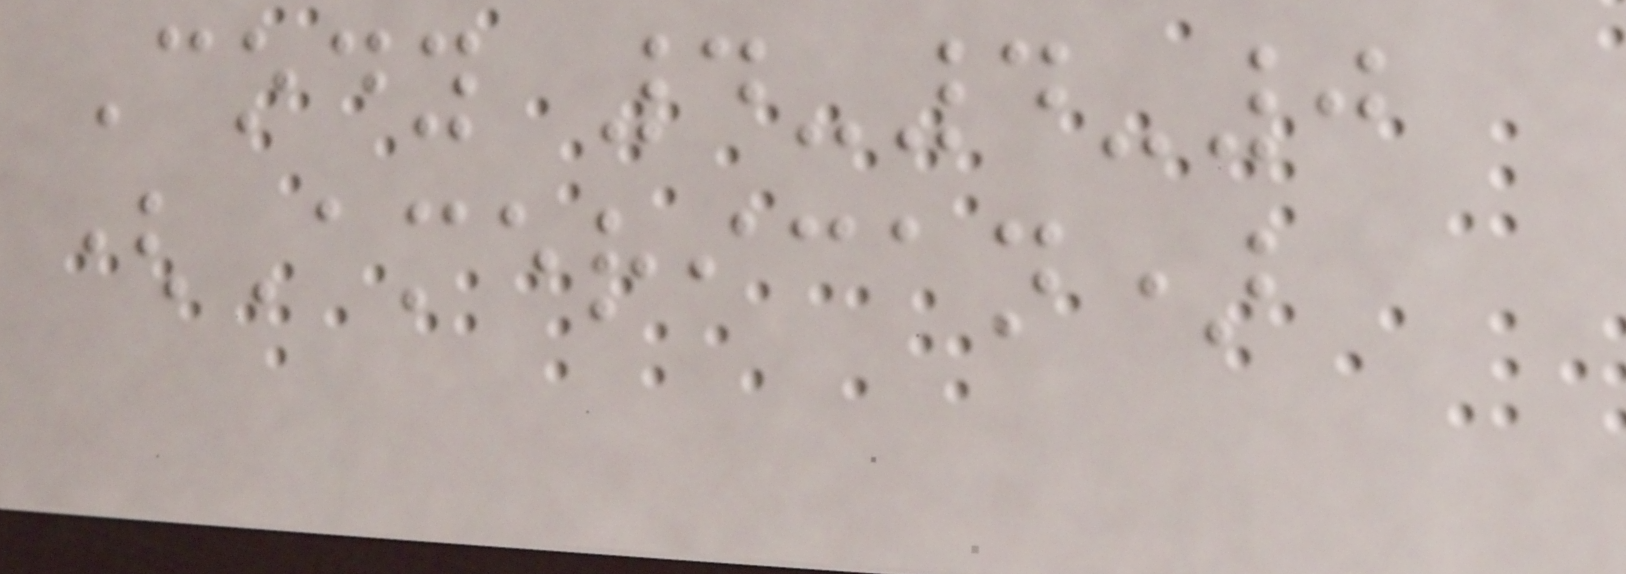Cody 4-4-0
(American)
